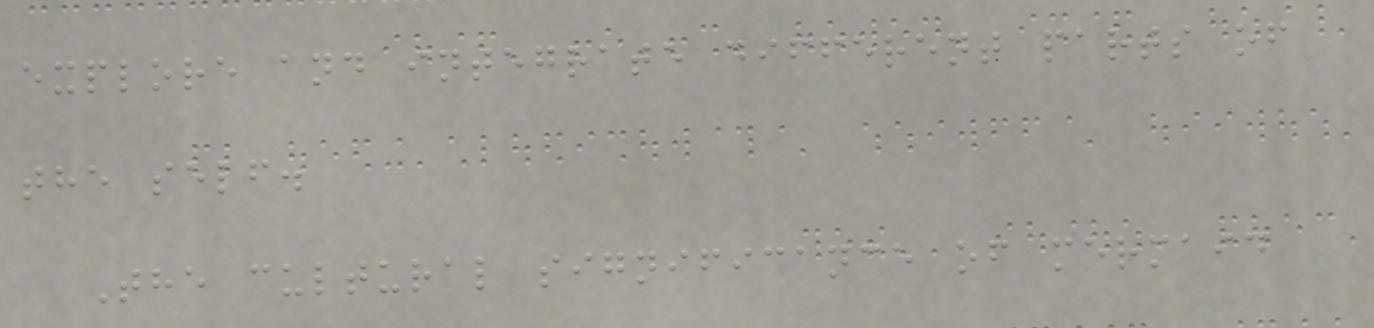explore and integrate different parts of
the self.
The cultural significance of mermaid
